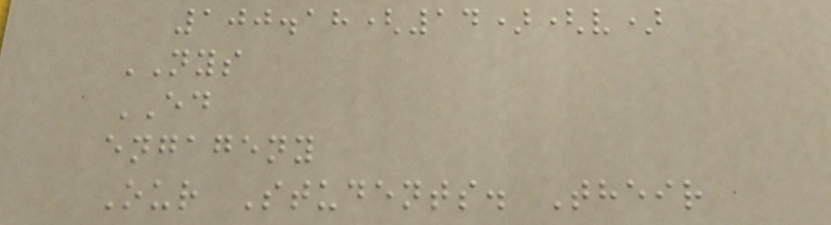100.18(14)(v)
NYS
ED
engageny
Our Students. Their
